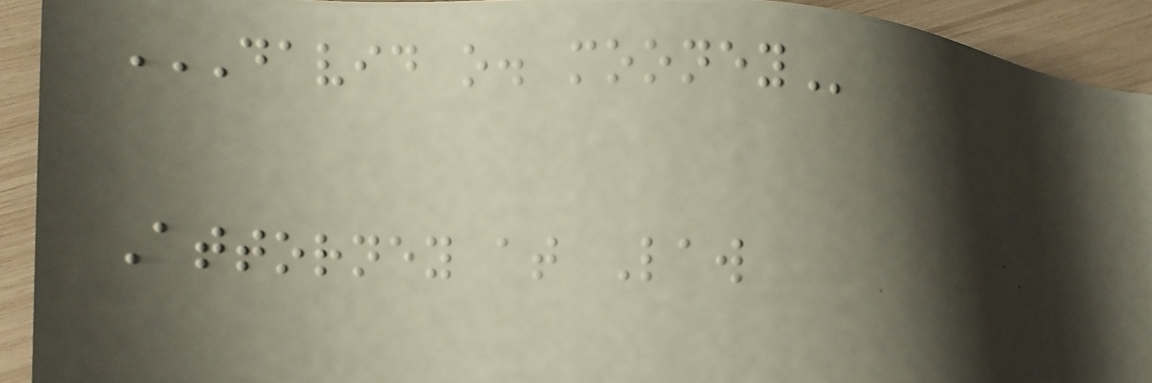DAVID O. MOONEY
Attorney at Law
